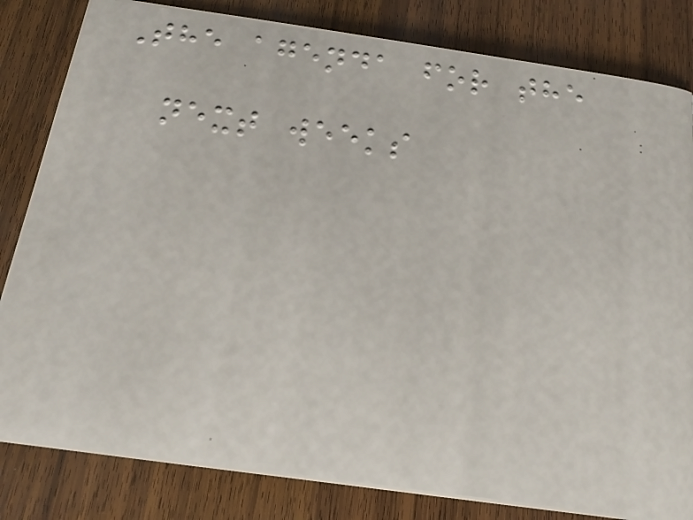The agenda for the
next weeks
